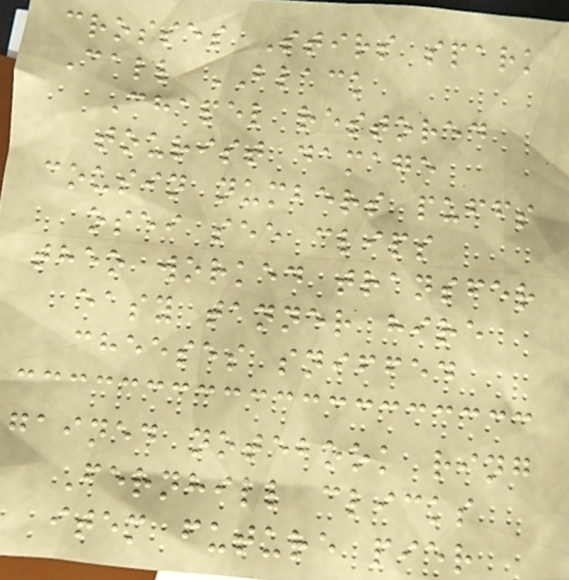crosses Stirs spark
Call BLACK
Chapel restored
tourist damage
cousin numbers puffs
osei see clips
theo worked transfer
easy tanner hire
cheeses sniffed
gained notebook ring
Fernhill clicks
item future pier
